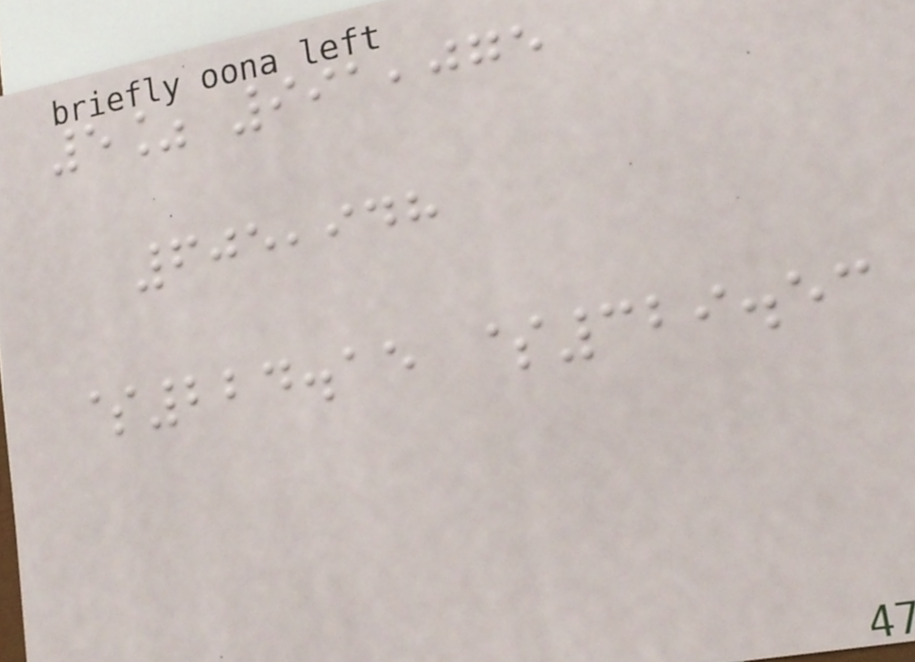5% 991,075
605,948
$224.15 $329.53
